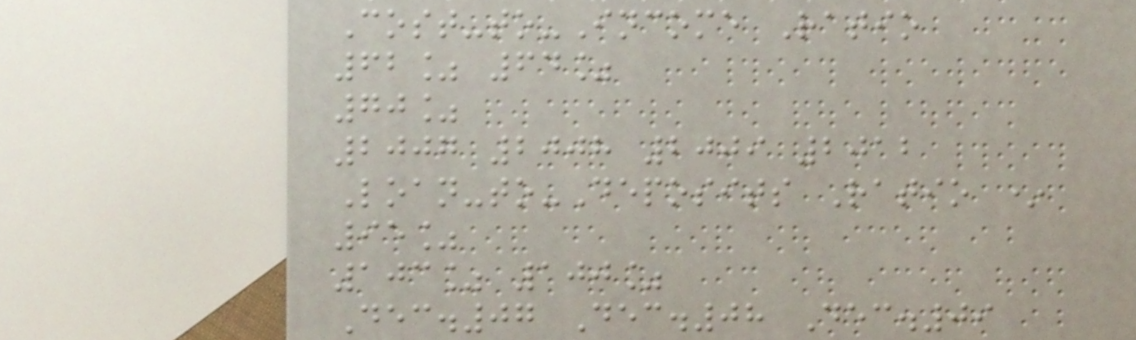Cost-to-Income Ratio
62% 64%
70%
2007 2008 2009 2012
Loan-to-Deposits Ratio *
95%
103% 100%
Dec.07 Dec.08 Dec.09
